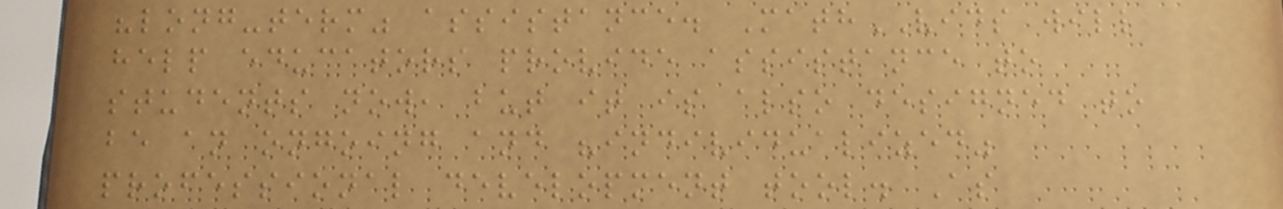"long-term" assistance. MathVIDS will
help educators provide assistance to
students now, but it is also designed to
be an ongoing and "individualized"
professional development tool. As
